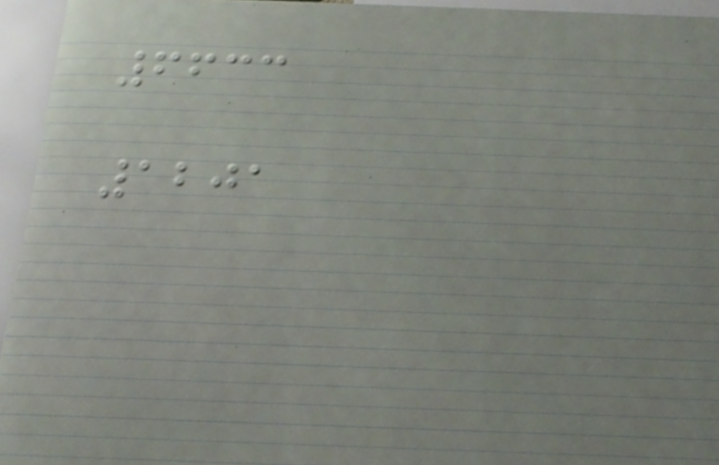6633
1201
